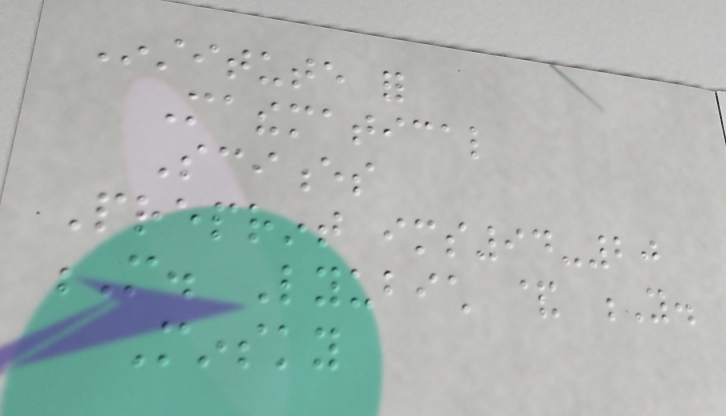Institute for
Mathematical
Sciences
Preprint ims94-20
M. Lyubich & Y.
Minsky
